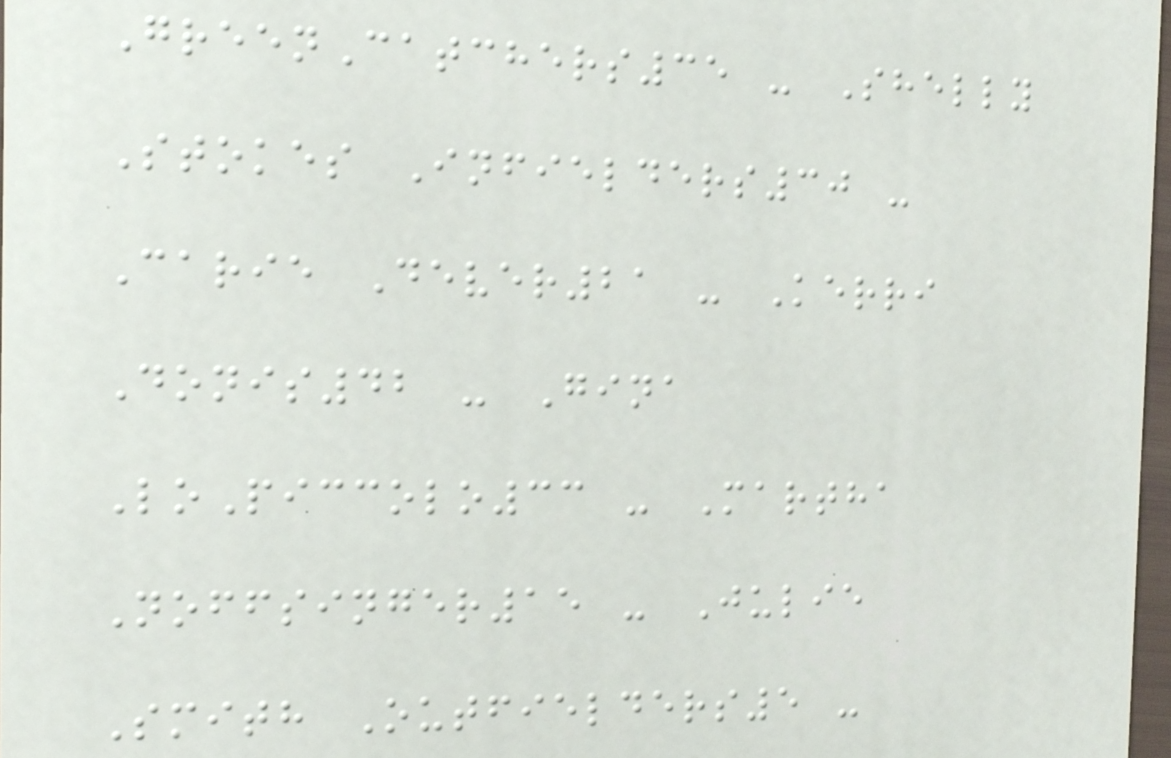GreenCatchers35 - Shelly
Stokes Infielders30 -
Carie Dever21 - Kerri
Donis42 - Gina
LoPiccolo33 - Martha
Noffsinger15 - Julie
Smith Outfielders5 -
